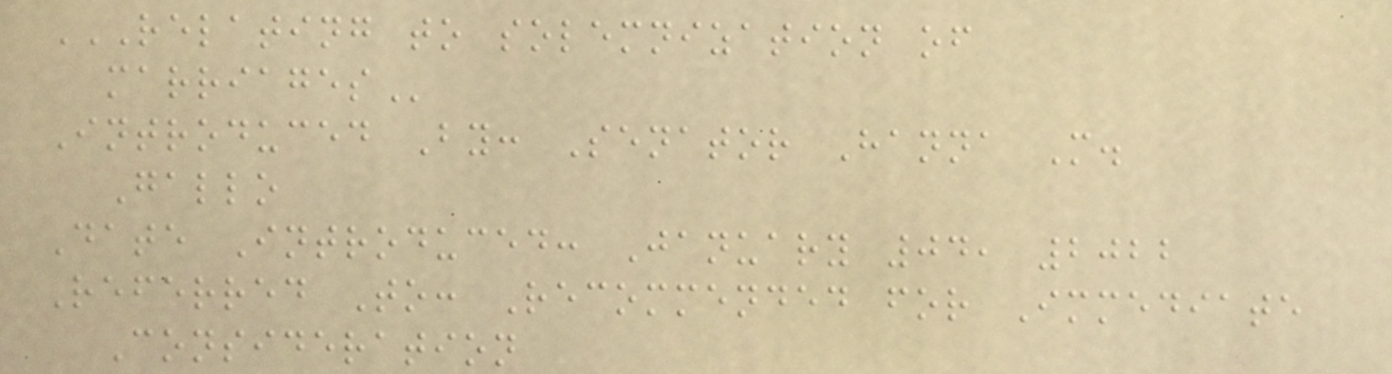RELATING TO SOLEMNIZATION OF
MARRIAGES
Introduced By: Senator Hanna M.
Gallo
Date Introduced: January 04, 2022
Referred To: Recommended for Immediate
Consideration
